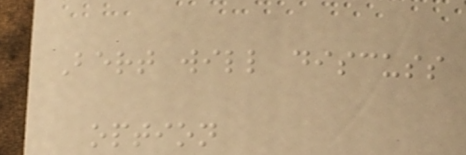Bert will discuss
option
